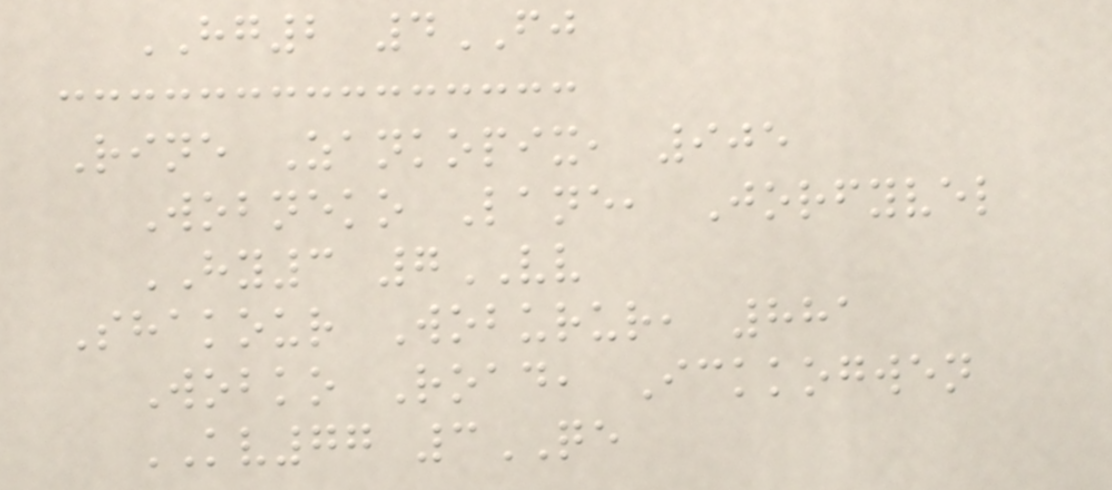HG2 4FJ
Rine Zankopix, 905
Wobneko Lane, Jorfyvel
HY3 7VV
Shakour Woburur, 881
Wobko Road, Ickkogwen
KV77 3QE
